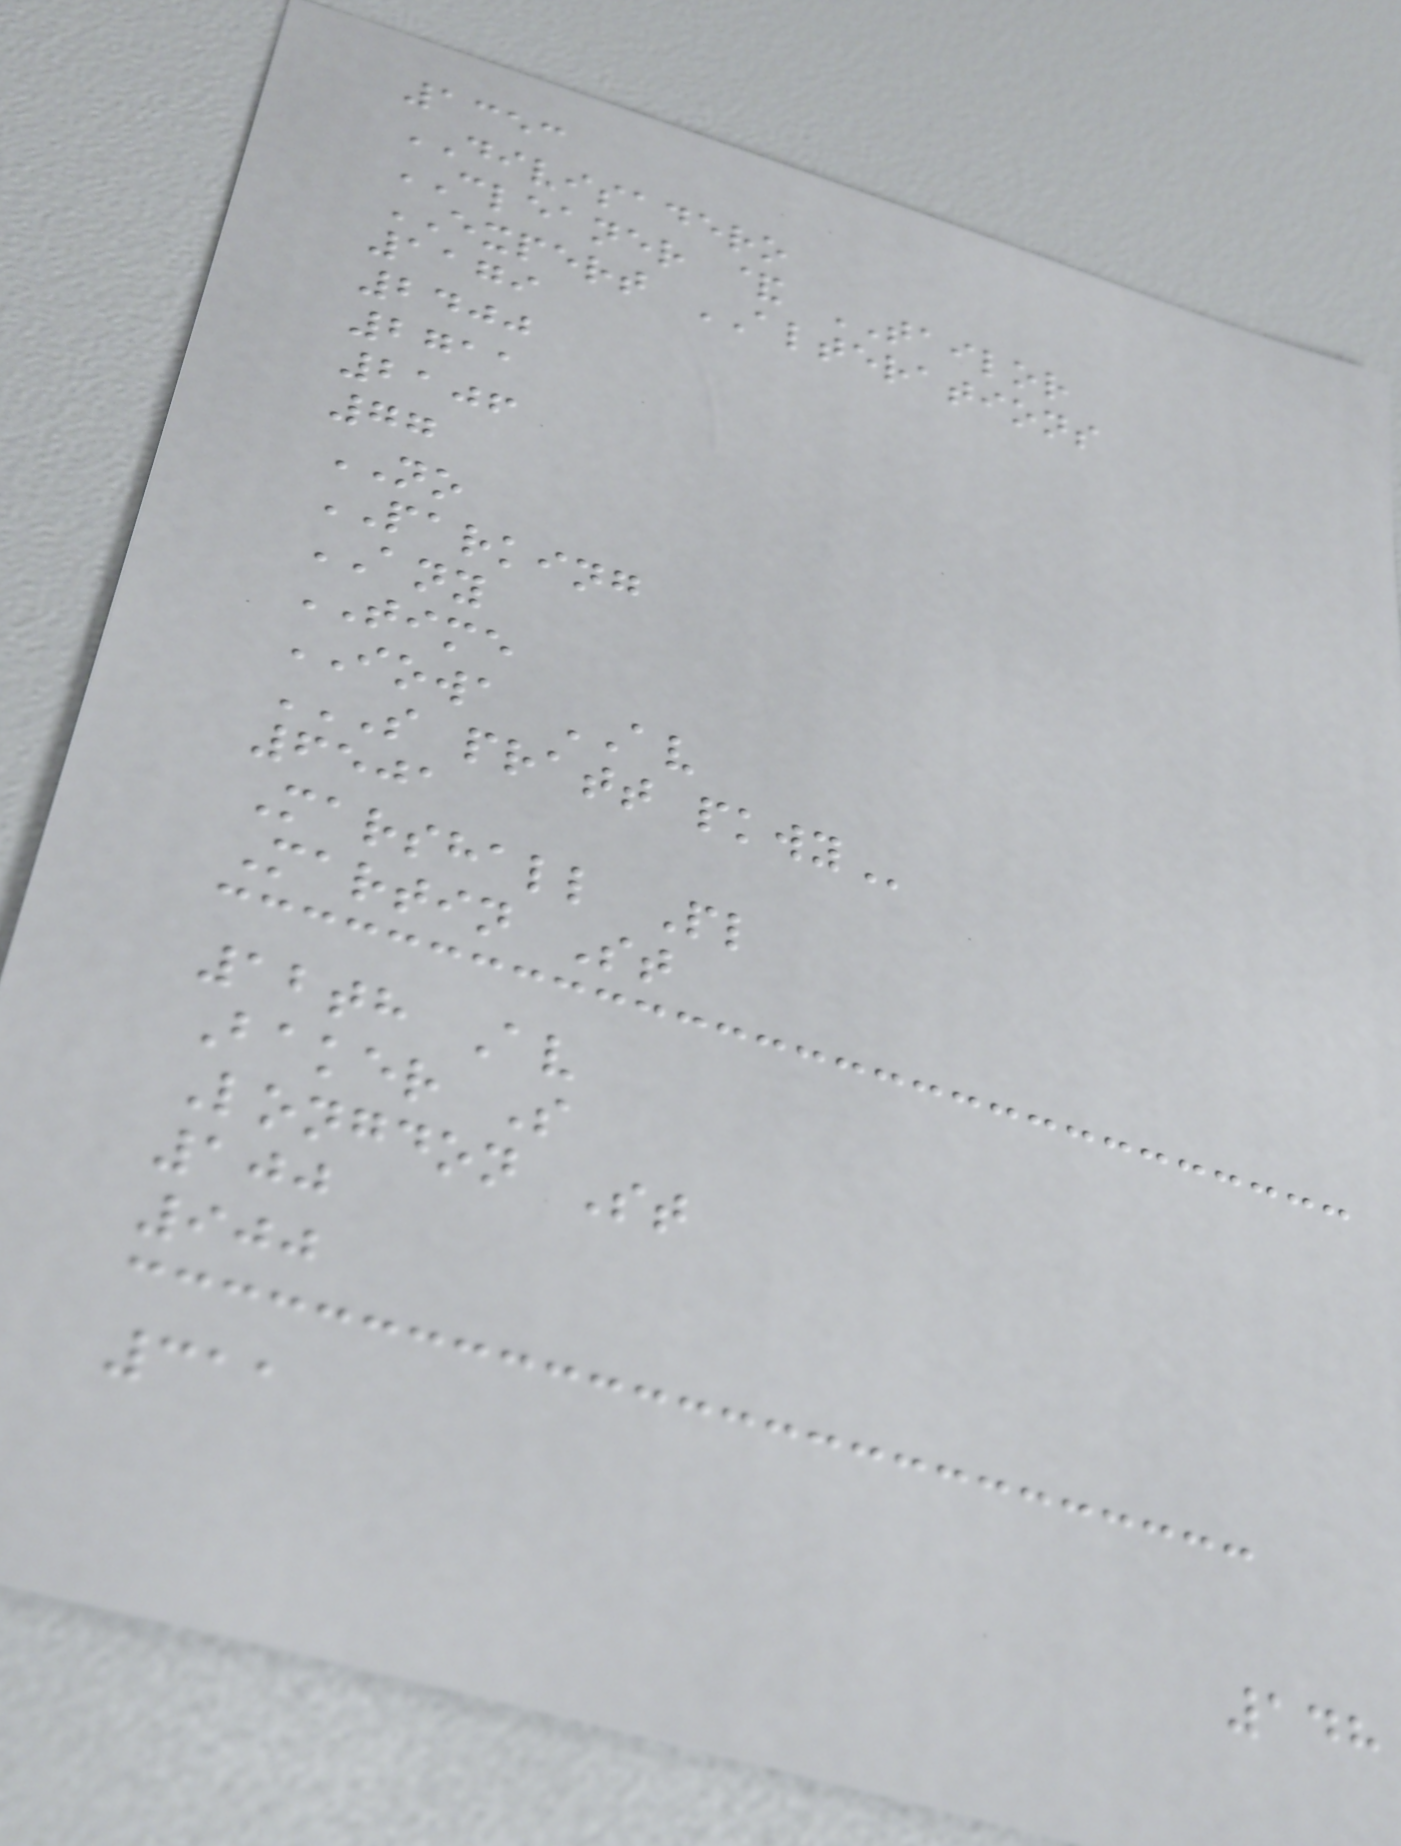1353
DIVISADERO
CLEANER & TAILOR
EXPERT ALTERATIONS
1179
2400
2711
2106
77
NO
PARKING
ANY
TIME
IOWA AV
S PRATT PKWY
6501
Marshall Pl
Martin St
12th Av
Baker S
Longdon St
100
900
311
148
